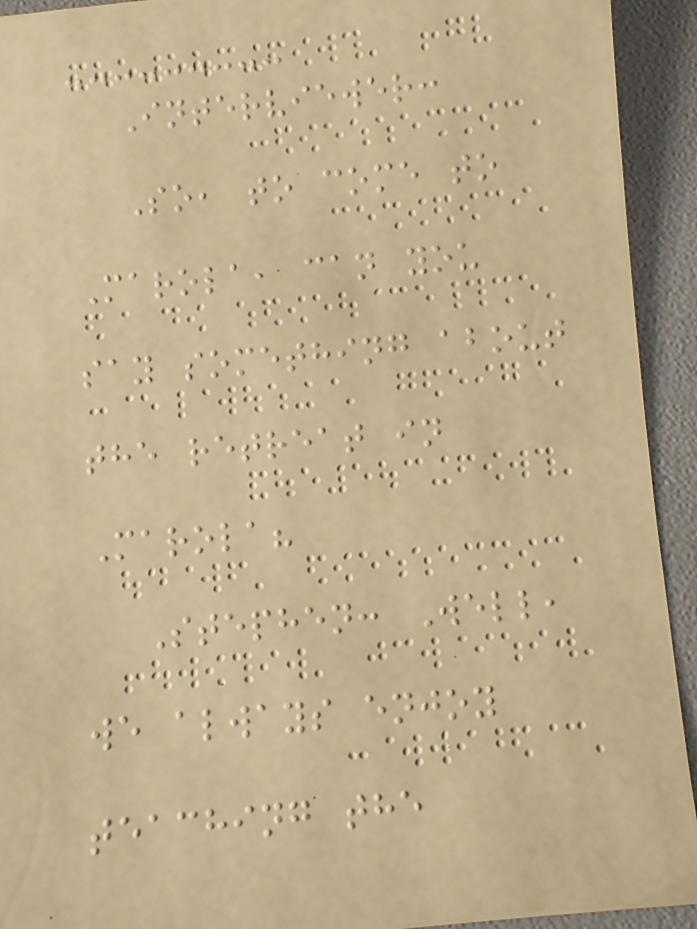Interviewer:
So, to come to
Marola, can you
say something about
the retreat in
Marola?
Stephen: Well,
we always enjoy
teaching the
